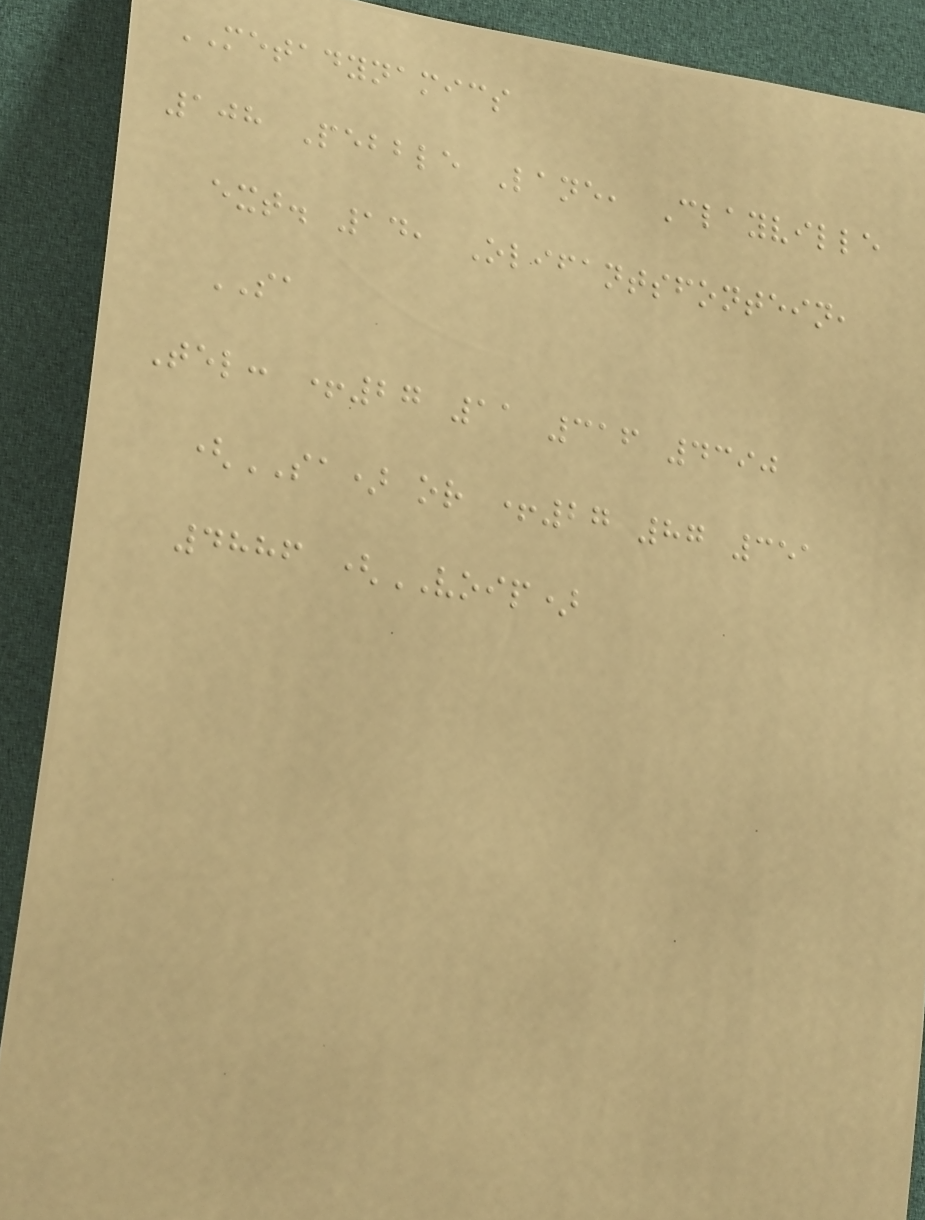METADYNAMICS
108 Pebble Lane, Clayville
ext. 14, Olifantsfontein,
SA
Tel: +27 11 316 4390
(SA) or +27 87 351
4886 (VOIP)
